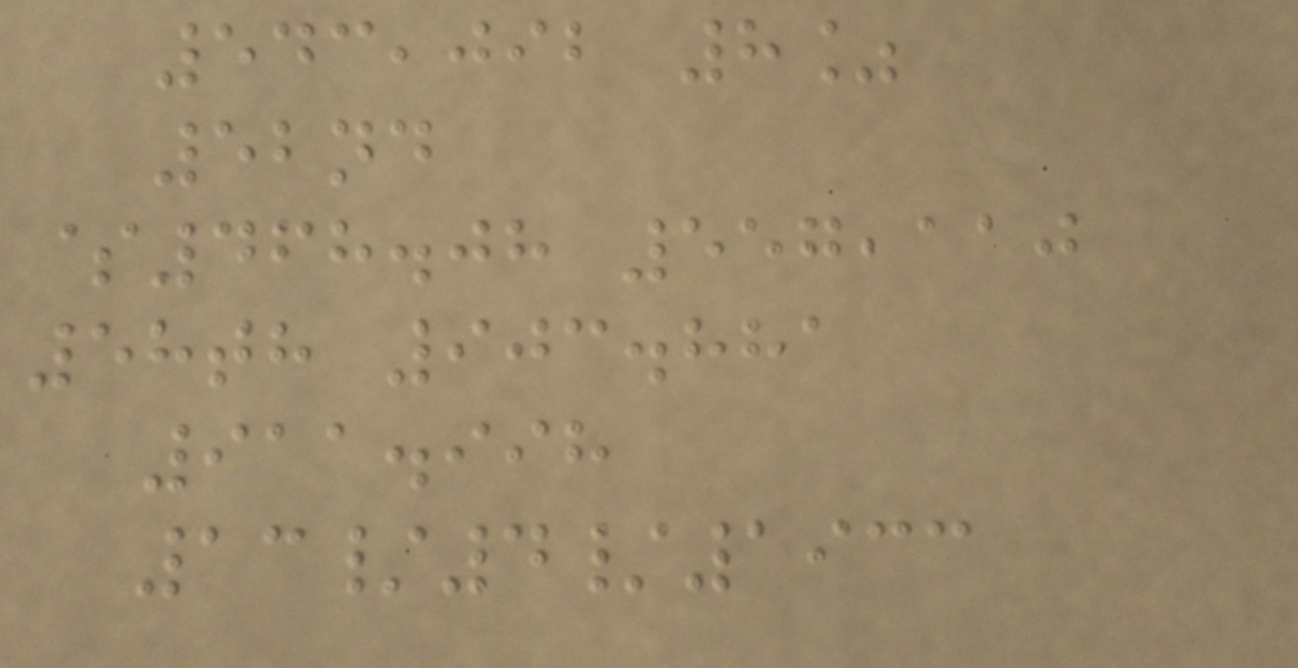543,092 8%
52nd
$468.08 557,110
58th 903.881
911.998
13/4/1933
